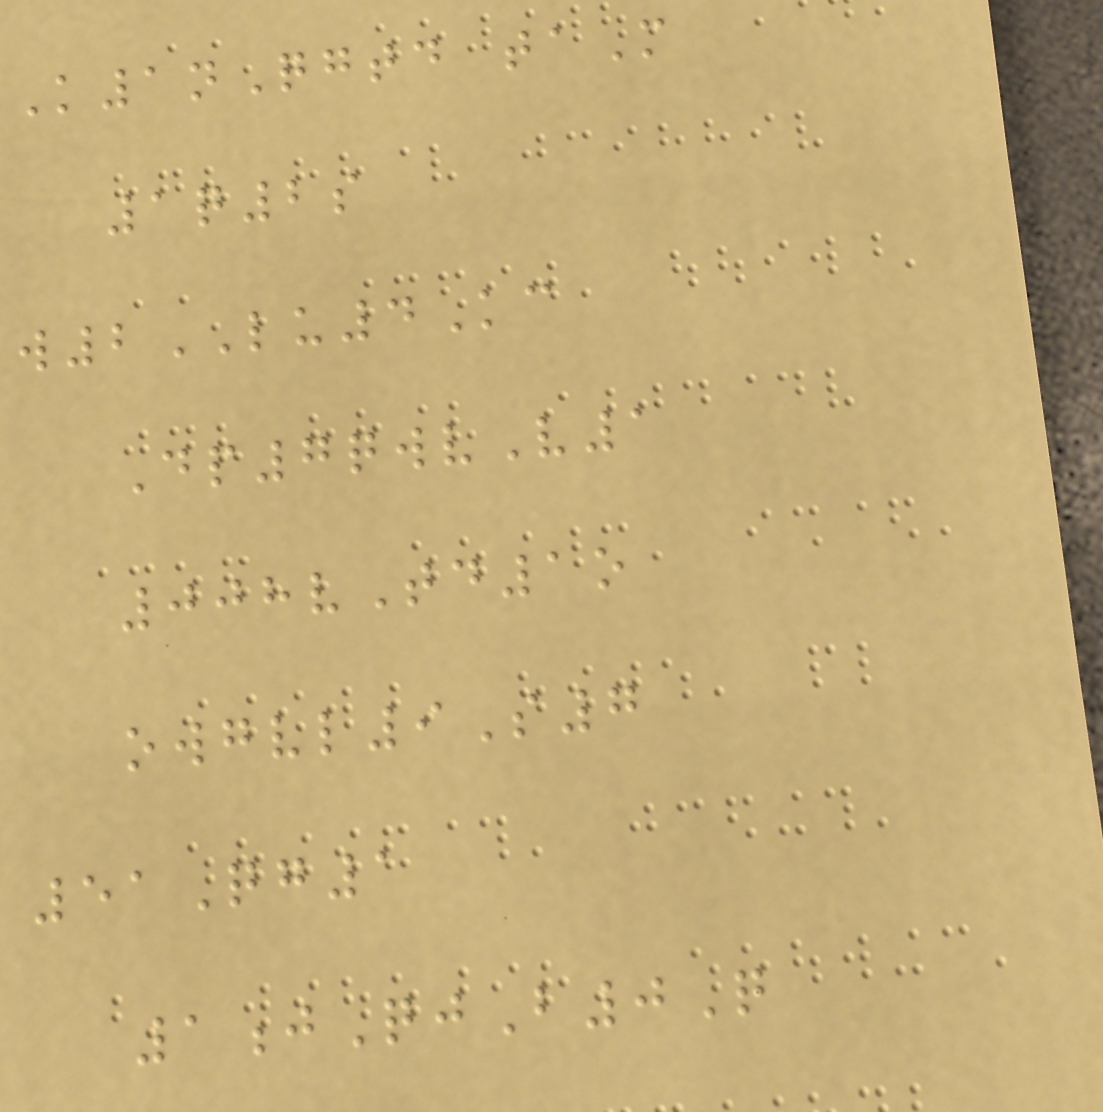K1nQgtd taM
1q2s
w2LU4Kc
Dp7qwvV1
008vTd1o
owgvl9S7
51Qg1
1jQjB0Q
